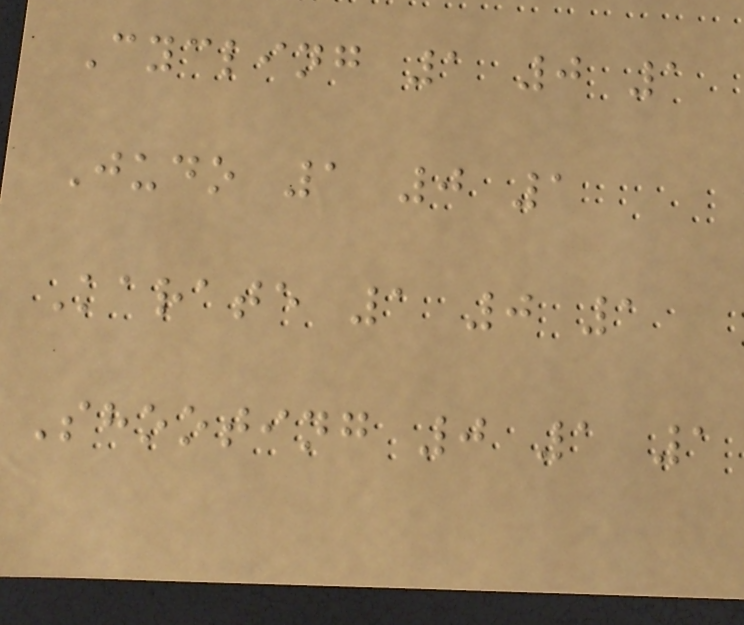Cycling 1 0 1
Judo 1 0 1
Karate 1 0 1
Shooting 0 1 1
